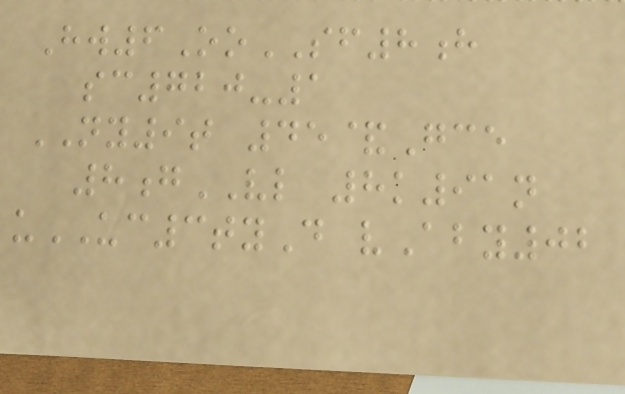Hw6OoSF8h
sc720-1
NY9t 45&Gce
8gVL 8k91n
uUC3tyD vAby02
